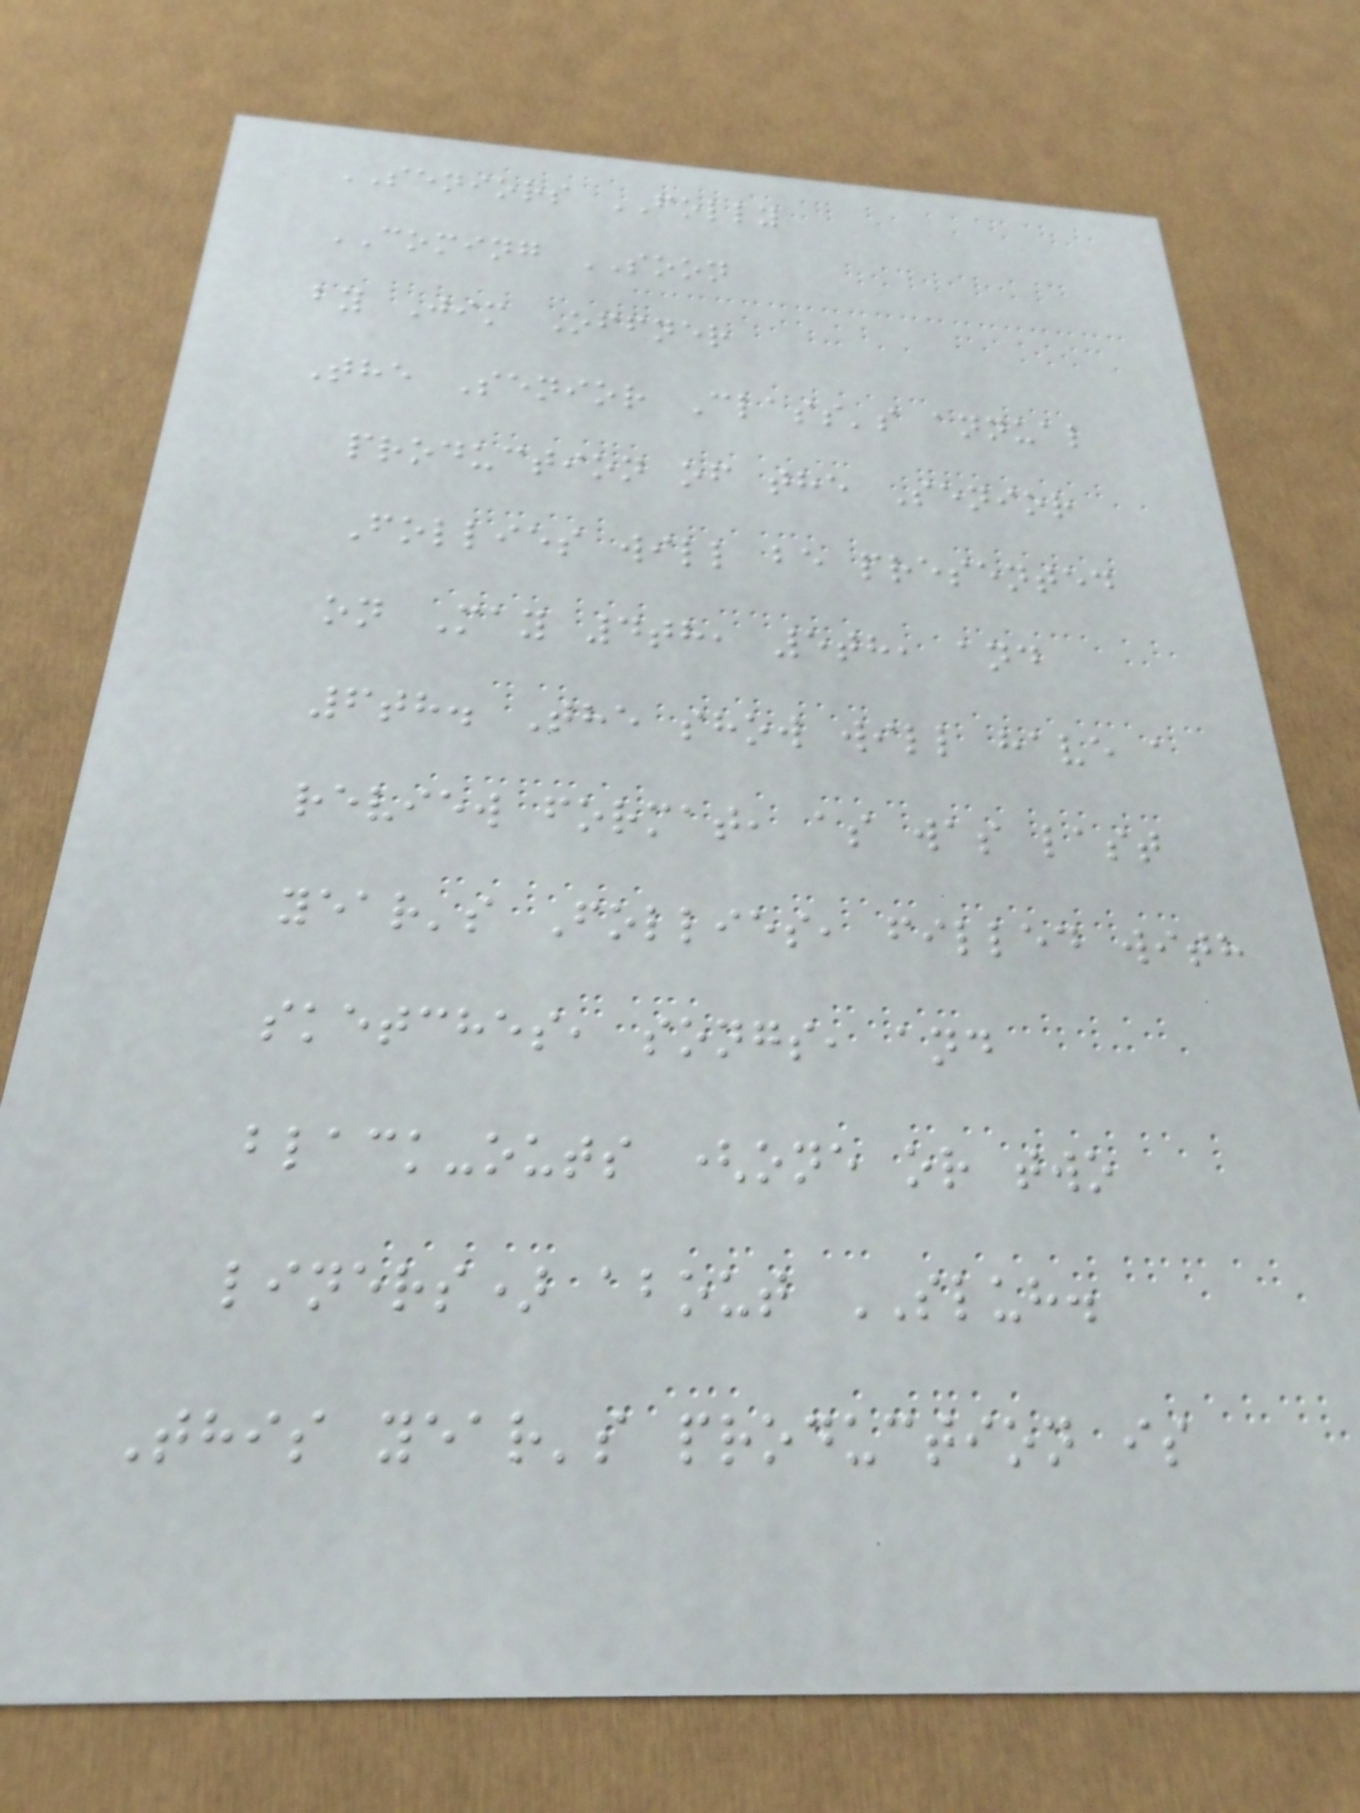SENIORS FOLLY
COMING SOON
by Jim Offner
The Senior Class's annual
production of the Senior
Follies will be presented
on May 4th, 5th, and
6th. The show will have a
review format, as was last
year's Follies, filled with
sketches, songs, and
black-outs (one or two
liners) about SLUH.
This year's production is
